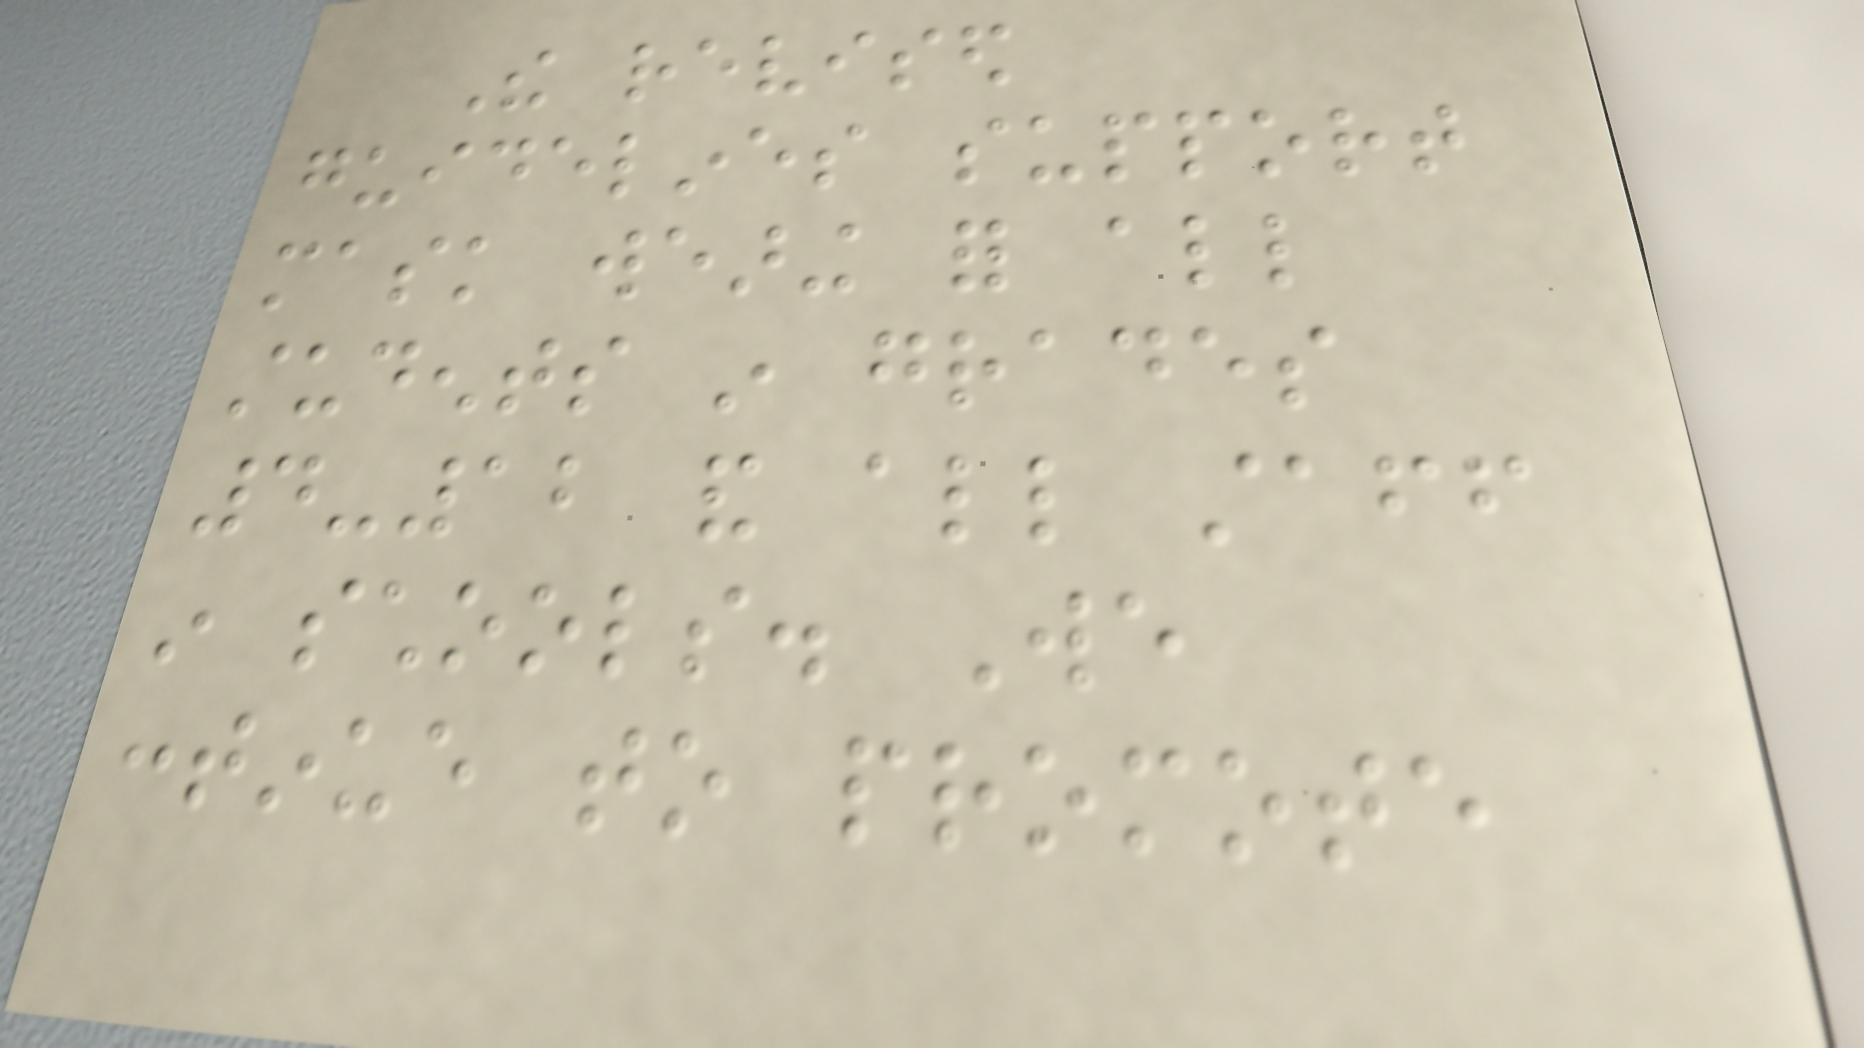The revised
guidelines support
mask wearing for all
students in grades
4-12 and all staff
in schools. We
continue to promote
